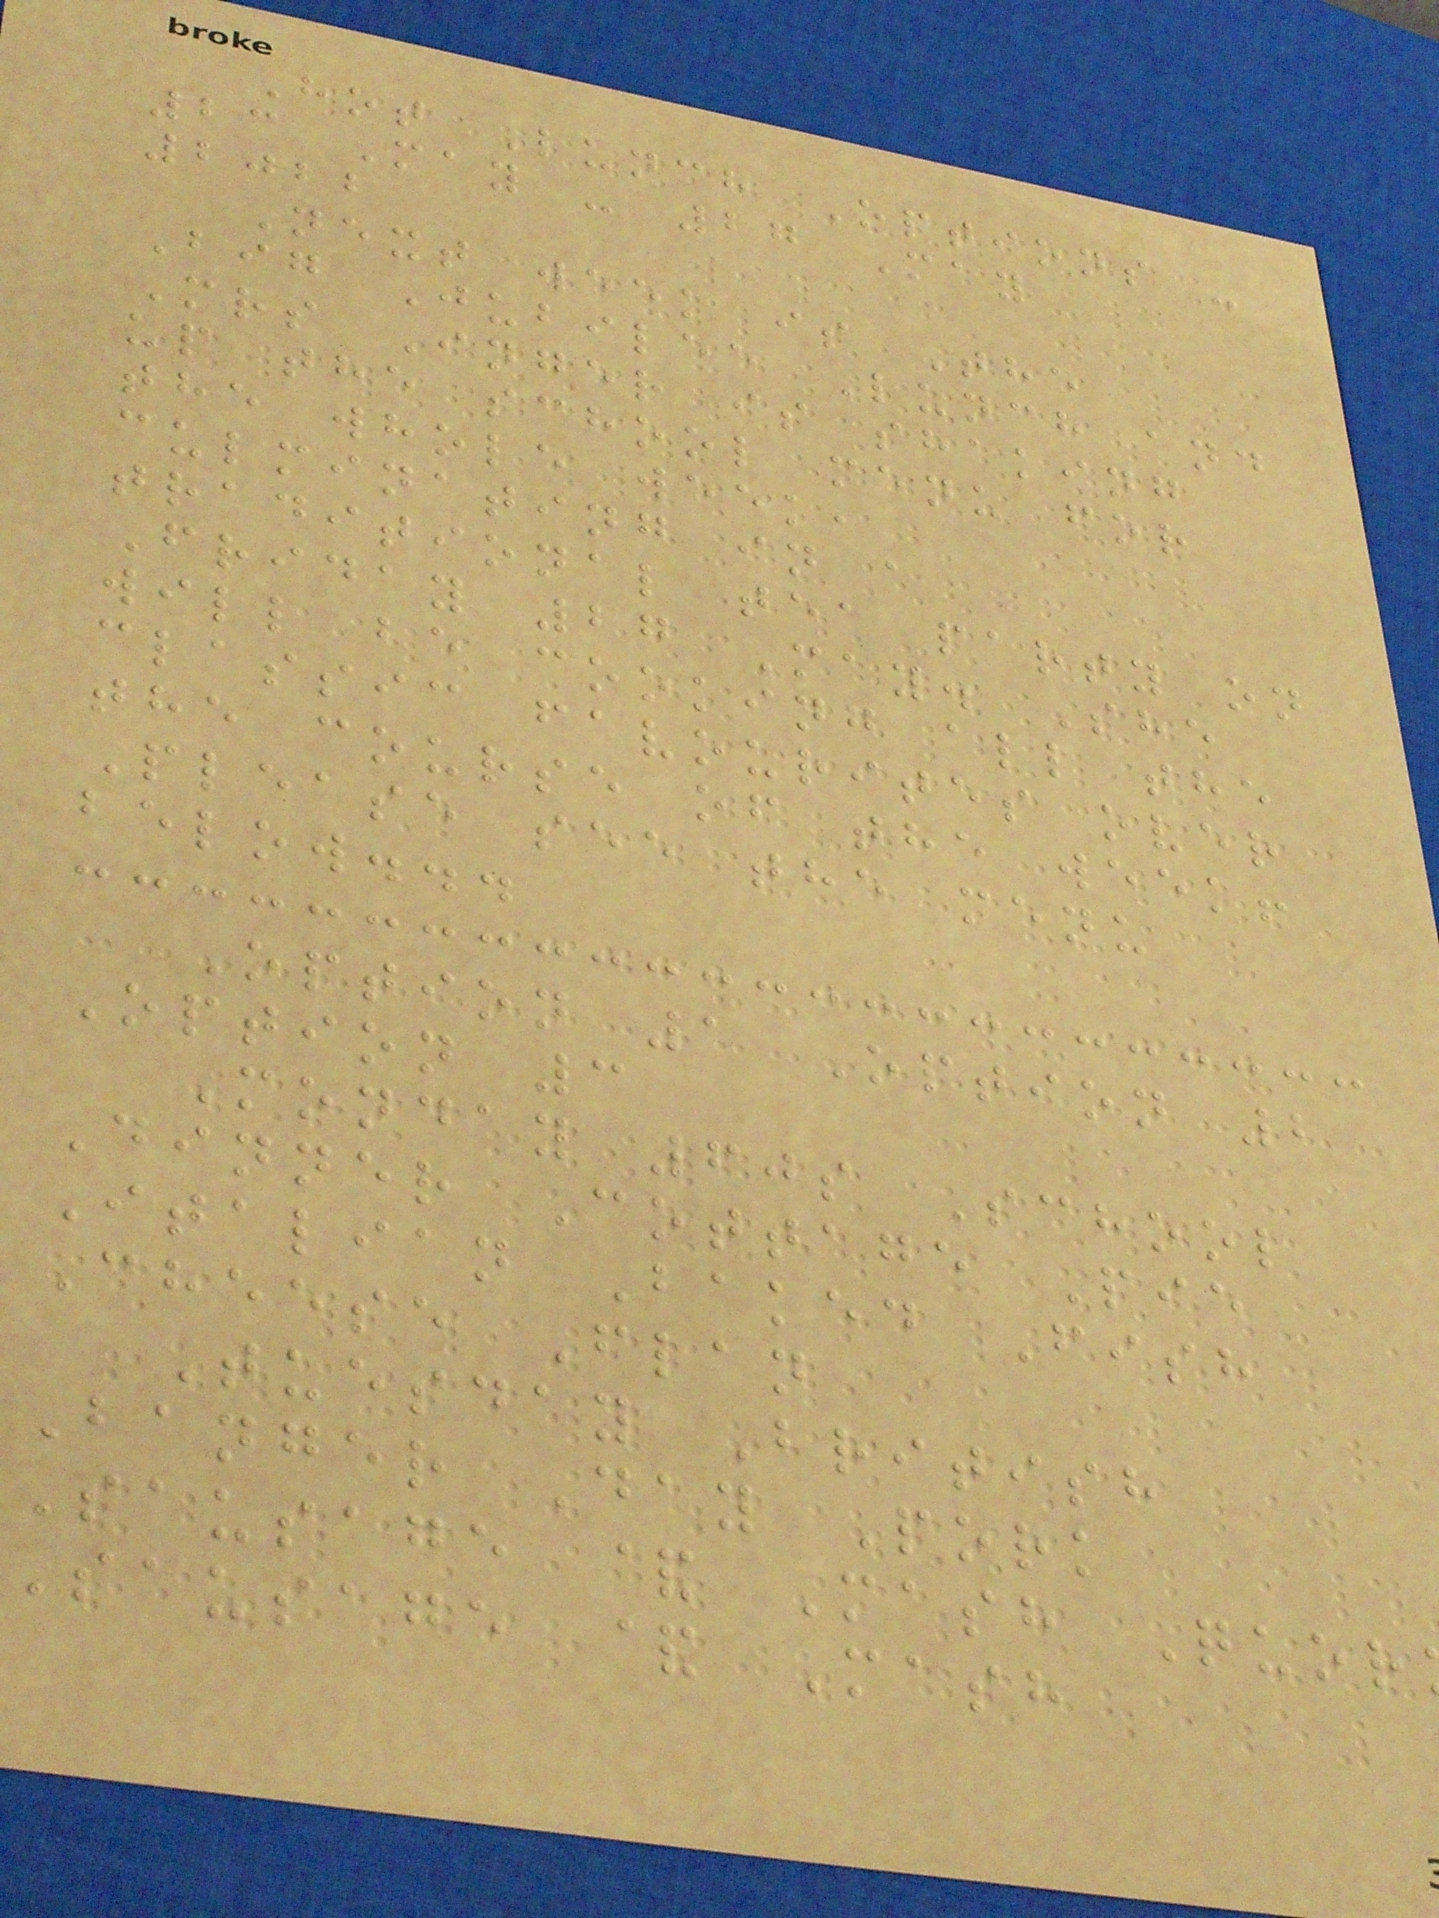Hot Lunch Options -
23 May - 27 May
2022
Next week is The
Big Jubilee Lunch and
Mrs Inger is shaking
up the school menu for
the whole week,
culminating in a
traditional tea party on
Friday 27 May. She
will be cooking all the
classic favourites over
the course of the week!
Please see the menu
below...
Option 1 Option 2
Option 3
Monday 60s School
Dinner Cottage Pie
Italian Baked Fish
Cheese Flan
Tuesday British
Banger Day Pork
Sausage & Mash Quor
Sausage & Mash
